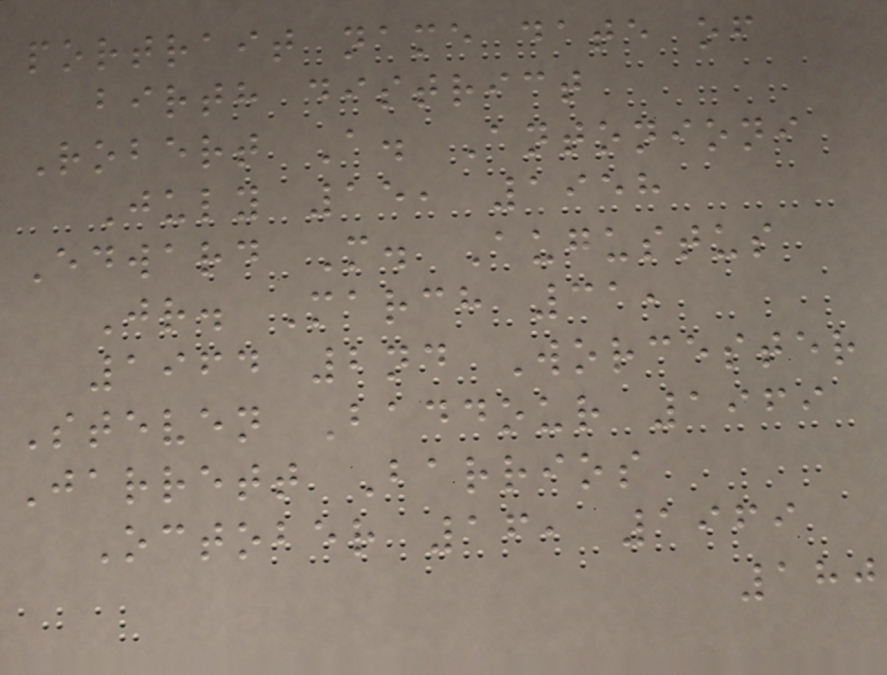portrait name date of
birth district
Robert A. Antonioni
July 15, 1958
Edward M. Augustus
Jr. March 31,
1964 2nd Worcester
Steven Baddour 1969
Jarrett Barrios
October 16, 1969
180
